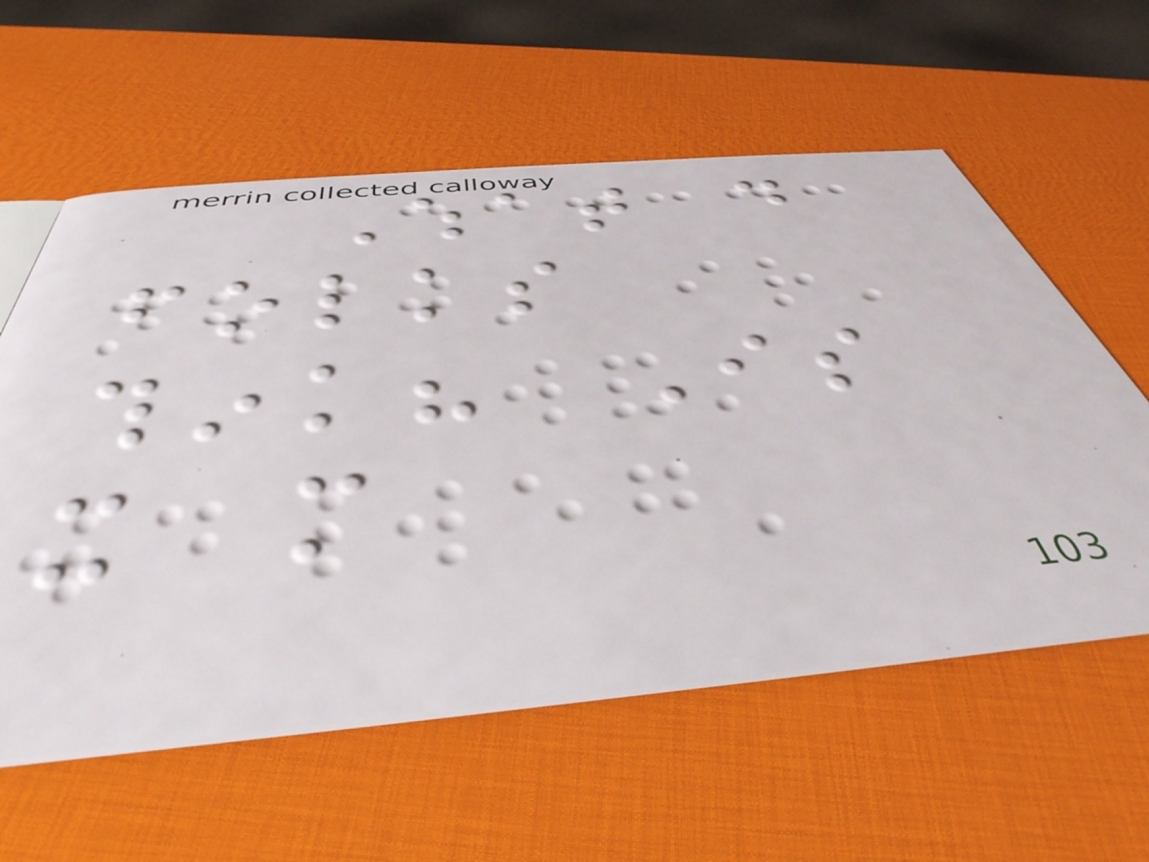What do
folks
think? Is
it more
